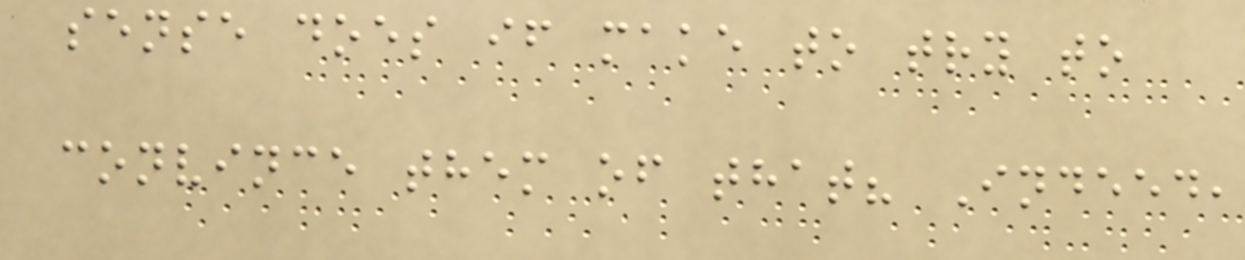sense does if make to try to
convince them of that? Indeed,
